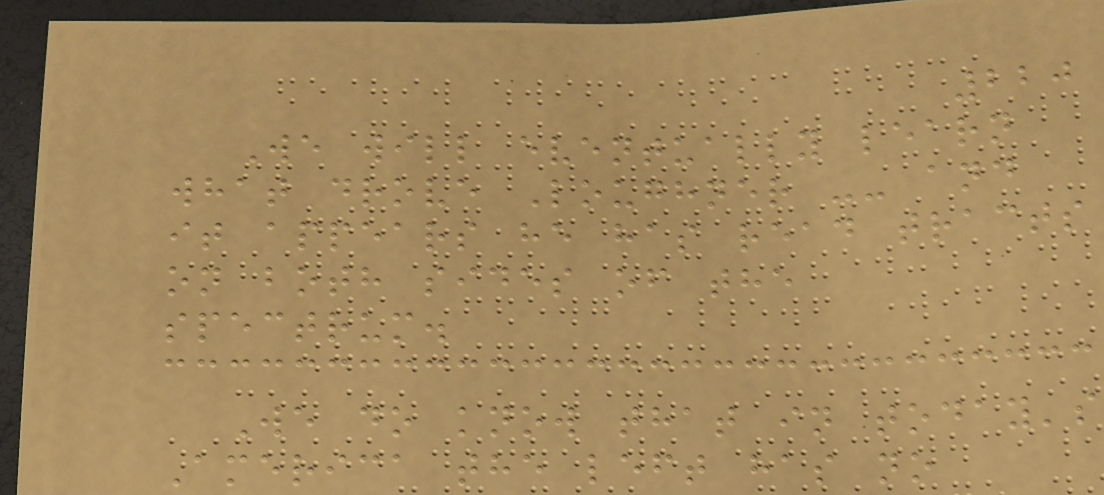220
We will eventually learn
what drove Loughner -- and
it appears he has read tracts
on both sides of the
spectrum.
We do know that in today's
America the left has no
